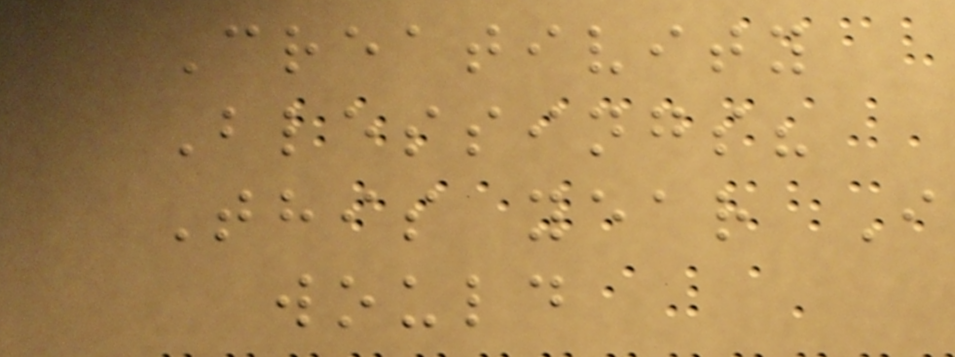Creativity
Blessings?
This year I
would
